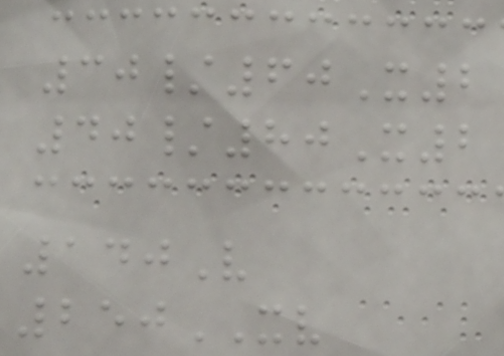30/60X2
40/80X2
140V
250XV
